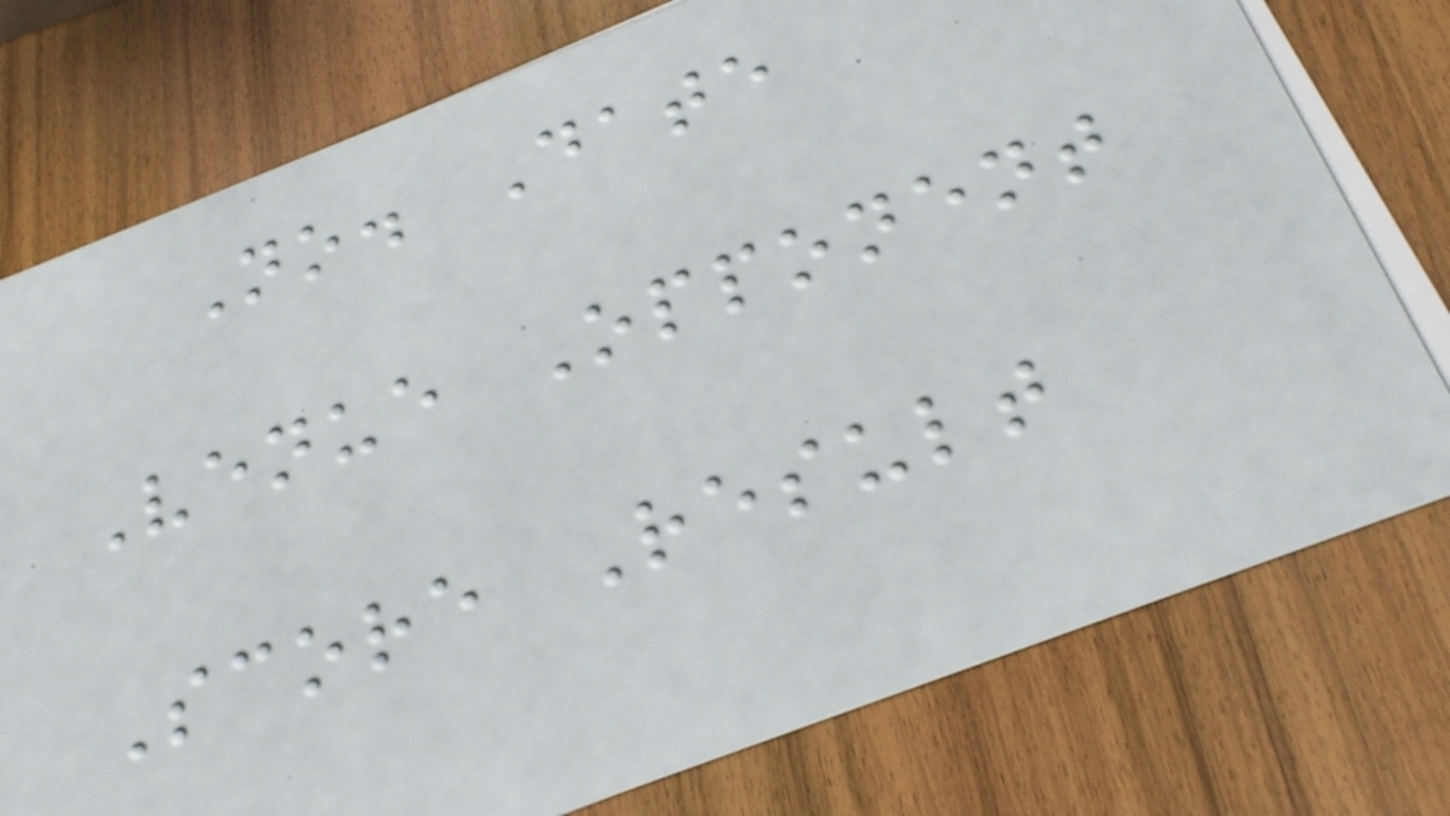No. Date
Venue Opponent
Score Result
